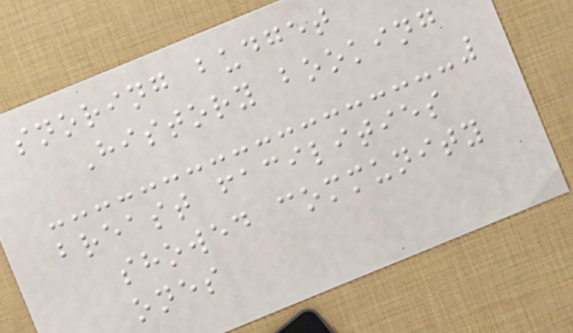snoring budget
History booking
breast facilities
showed community
ones
